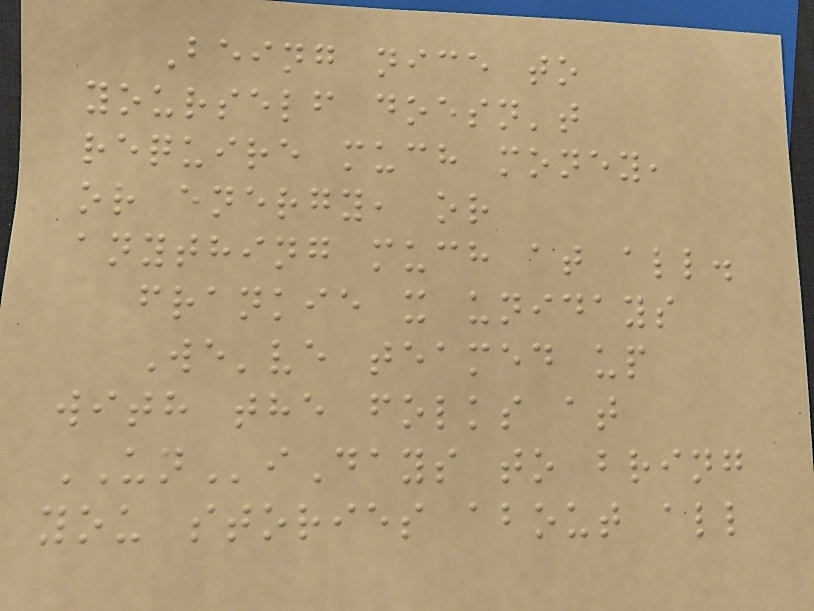Being nice to
yourself doesn't
require much money,
or energy, or
anything much at all.
frankie x unidays
We've teamed up
with the folks at
UNiDays to bring
you stories about all
